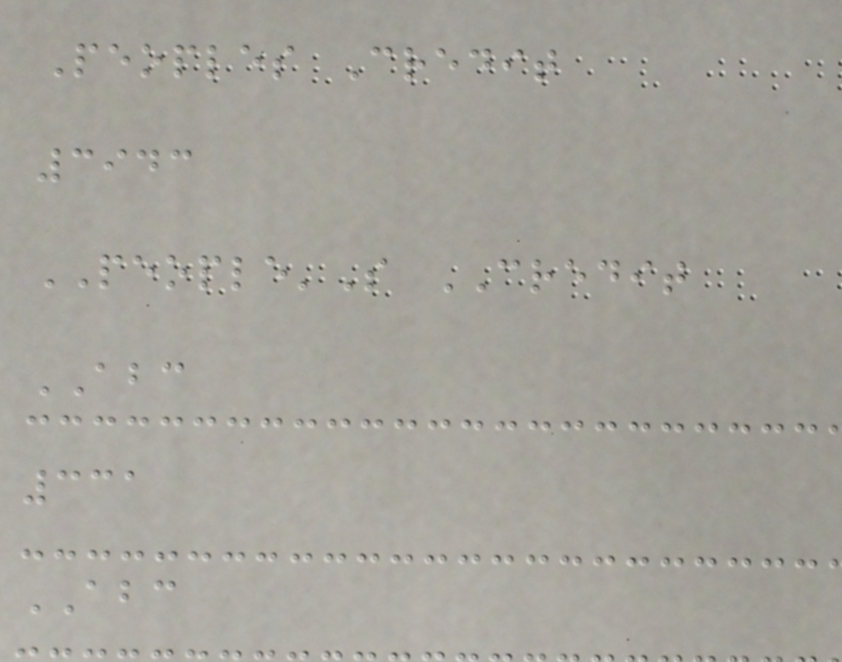Peoples Credit
3943
PEOPLE'S CREDIT
ABC
331
ABC
